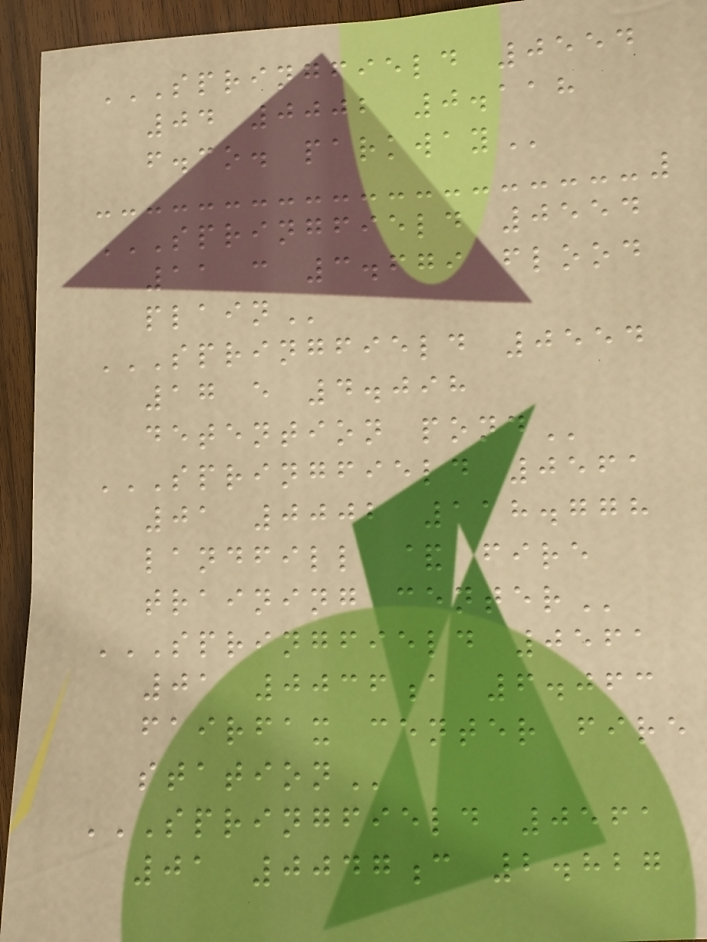SPRINGFIELD 0554
04 0002 0.118
F.CO. PARKWAY
SPRINGFIELD 0554
11 C 3.679 FLOOD
PLAIN
SPRINGFIELD 0554
17 E 4.098
DETENTION POND
SPRINGFIELD 0561
01 0002 118.778
LANDFILL & FIRE
TRAINING CENTER
SPRINGFIELD 0561
01 0036A 6.063
FAIRFAX CENTER FIRE
STATION
SPRINGFIELD 0561
01 0047C 2.827
